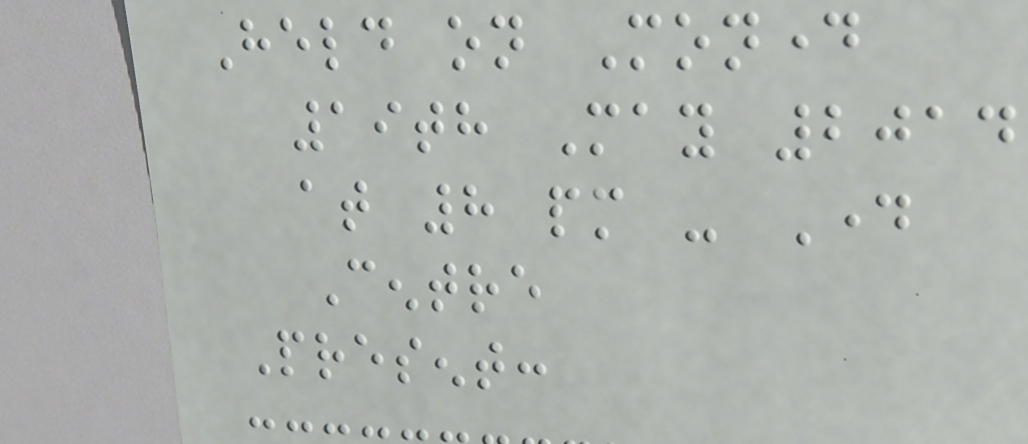Held on Monday
19th May 2014
at 8 pm - Day
Centre
Present:
